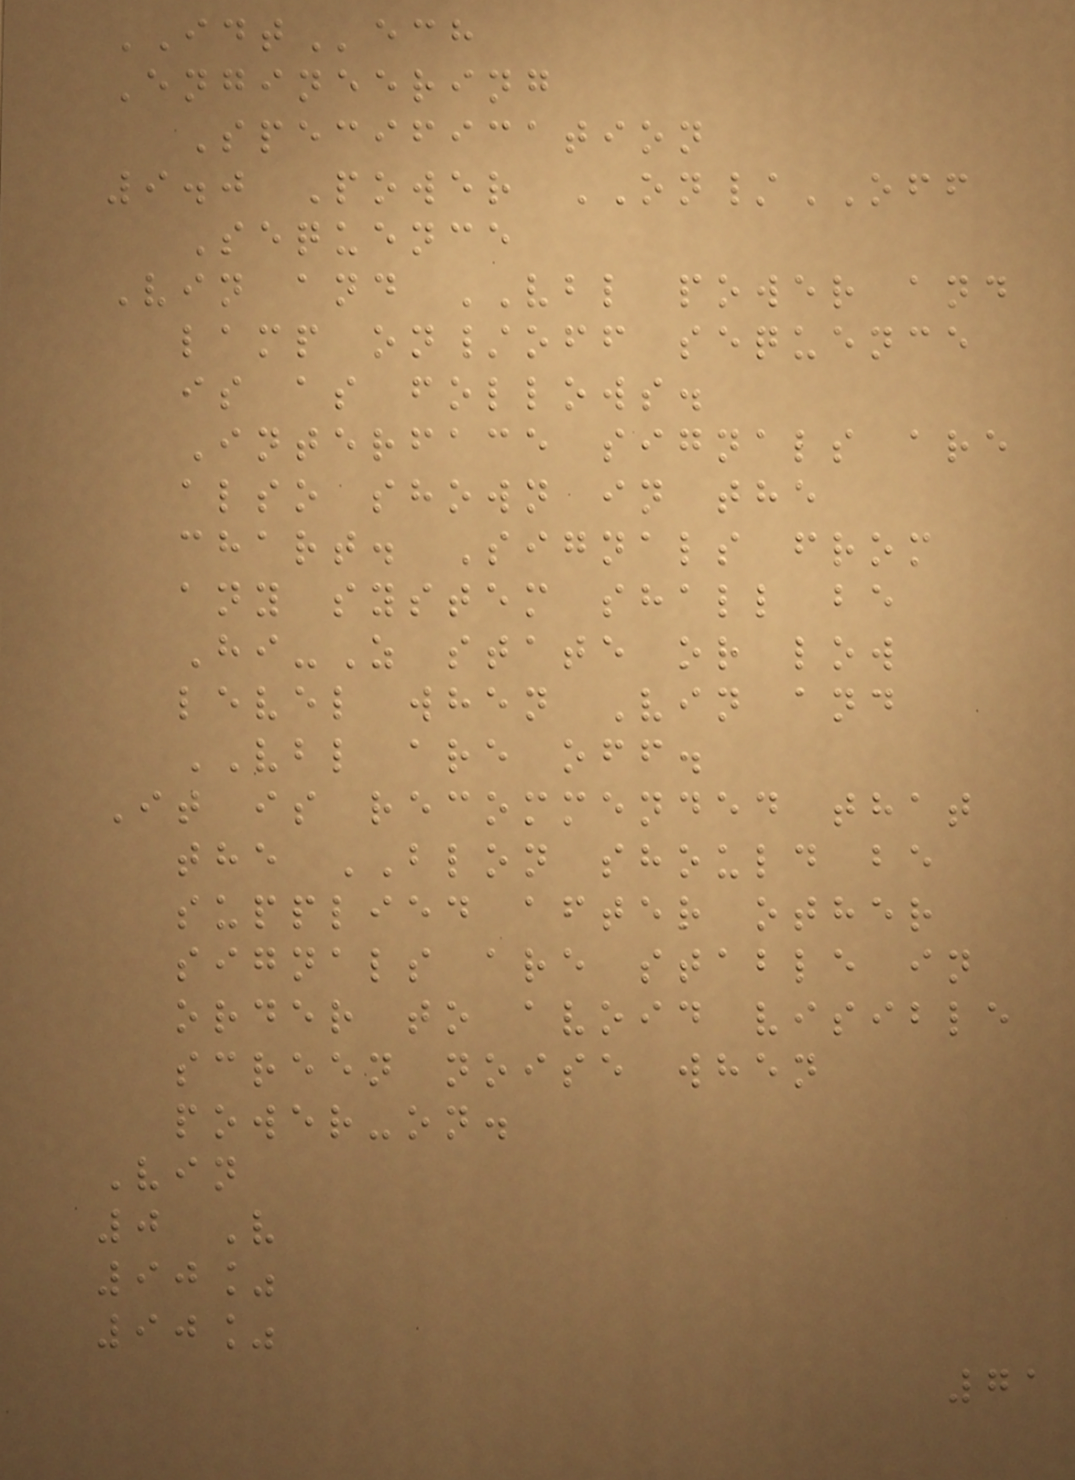IDTech
Engineering
Specification
9.0 Power ON/OFF
Sequence
Vin and VBL power and
lamp on/off sequence
is as follows.
Interface signals are
also shown in the
chart. Signals from
any system shall be
Hi-Z state or low
level when Vin and
VBL are off.
It is recommended that
the BLON should be
supplied after other
signals are stable in
order to avoid visible
screen noise when
power-on.
Vin
0 V
90%
90%
71
